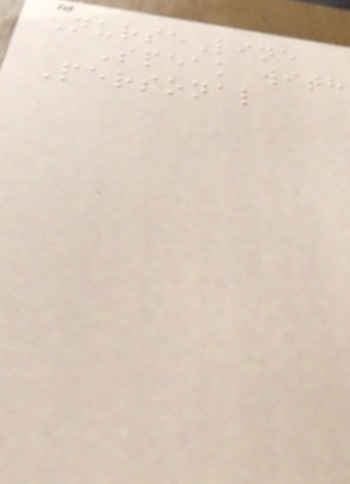NurseLine
Speak with
Personal
